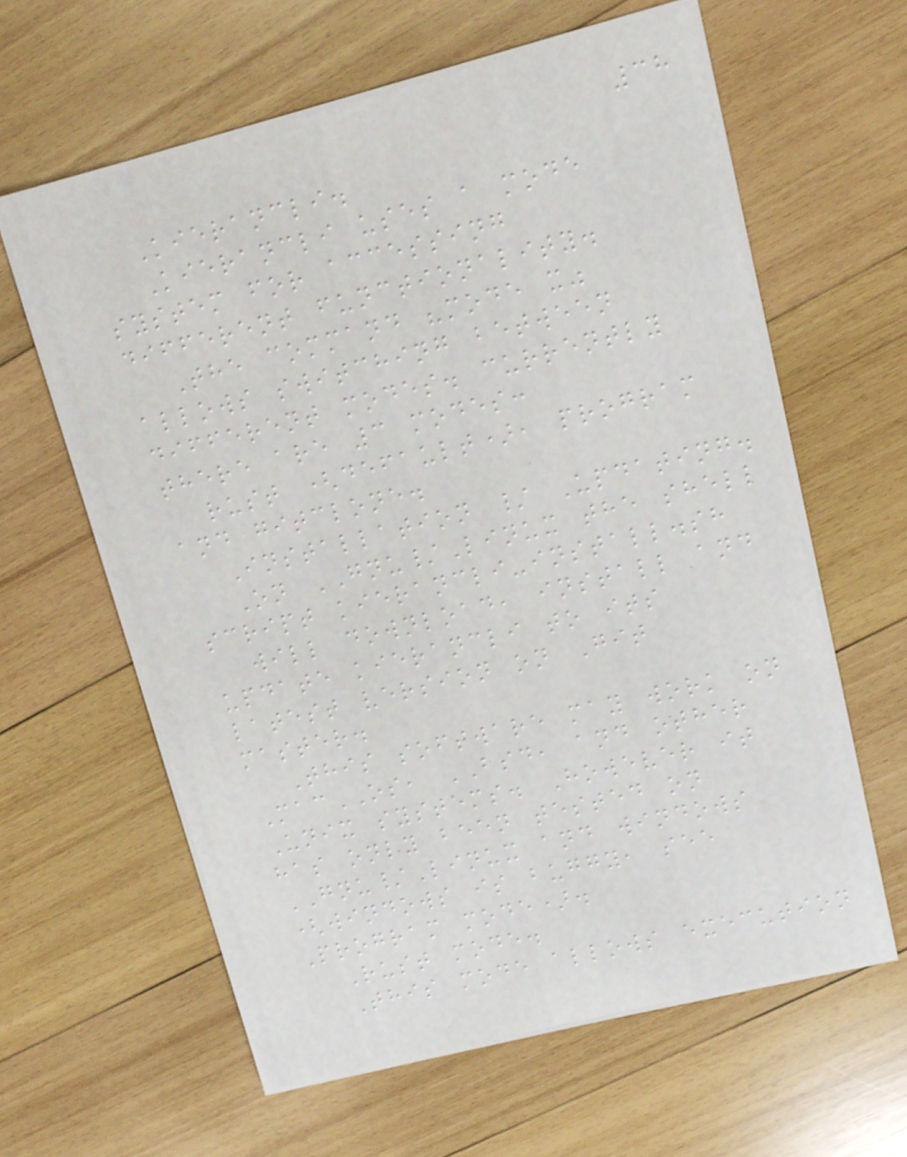38
Kierancli.
Kierancli uses a mode
system for accessing
different functionality.
The command "mode x"
allows switching between
different modes. currently
there are 3 modes:
rust (default), program
and gitclone.
Installation / Updating.
On GNU/Linux the shell
script kierancli-install.sh
will download, install and
update kierancli to its
latest version on Git
master.
This software may work on
MacOS, BSD, and other
Unix systems. However it
has only been tested on
GNU/Linux and windows
(windows is buggy, see
Program mode).
Rust mode.
This mode allows execution
